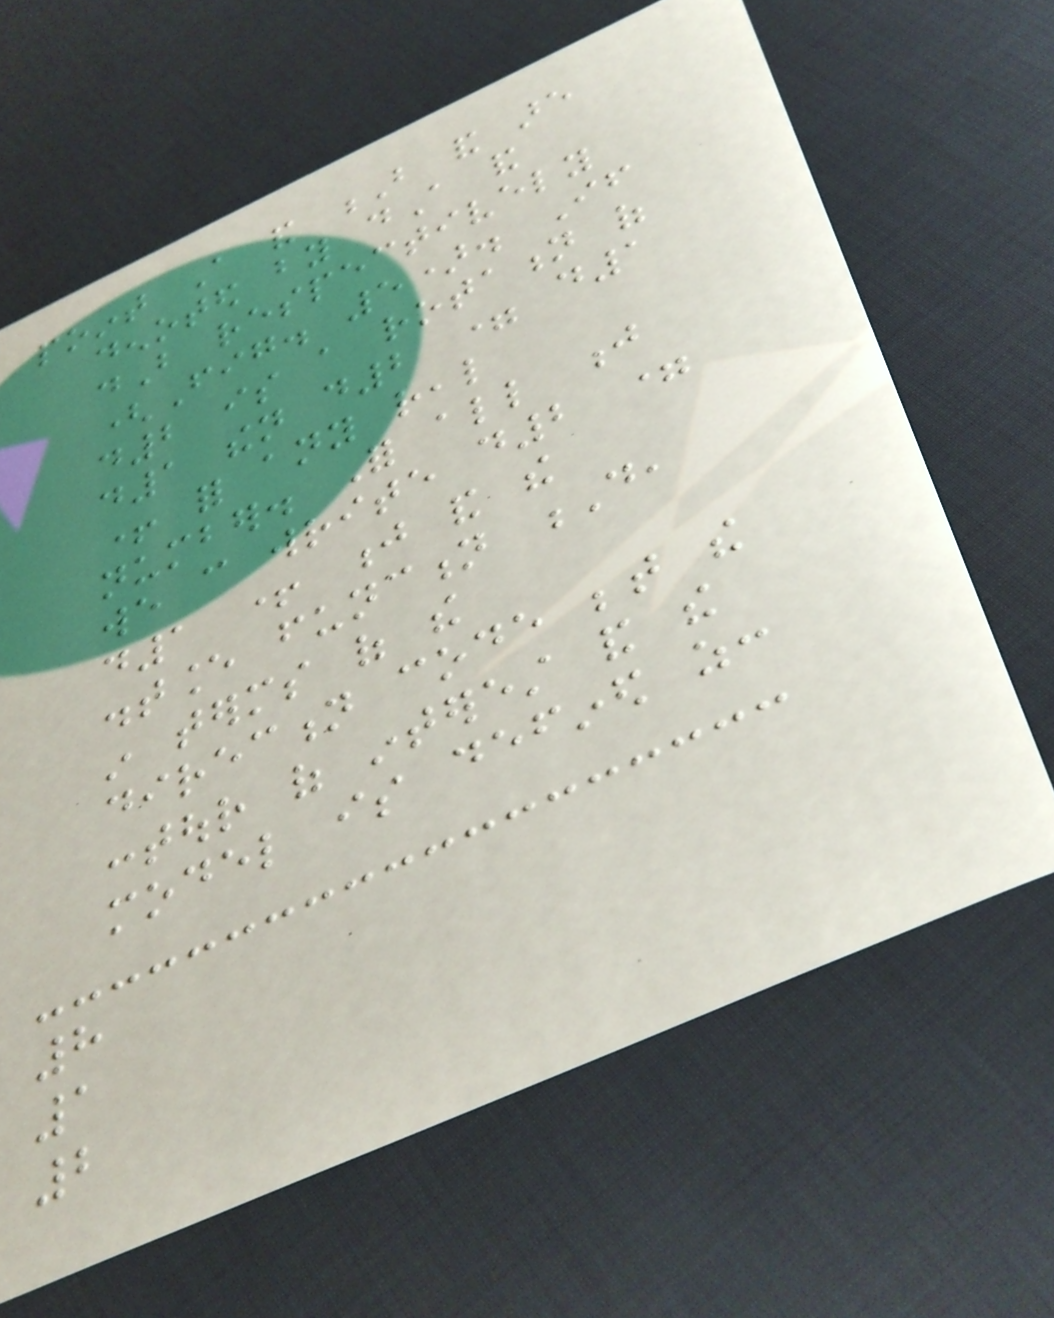point A and B and are
denoted by dA and
dB respectively
(Fig. 5). If
d2 is a rotation of
d1 then d2 = d1
+ for any real
number. For all j
we can write d2 =
d1 + j and the
distance function D,
in terms of the
direction code between the
contour of interest and the
model is defined as:
8
1
2
